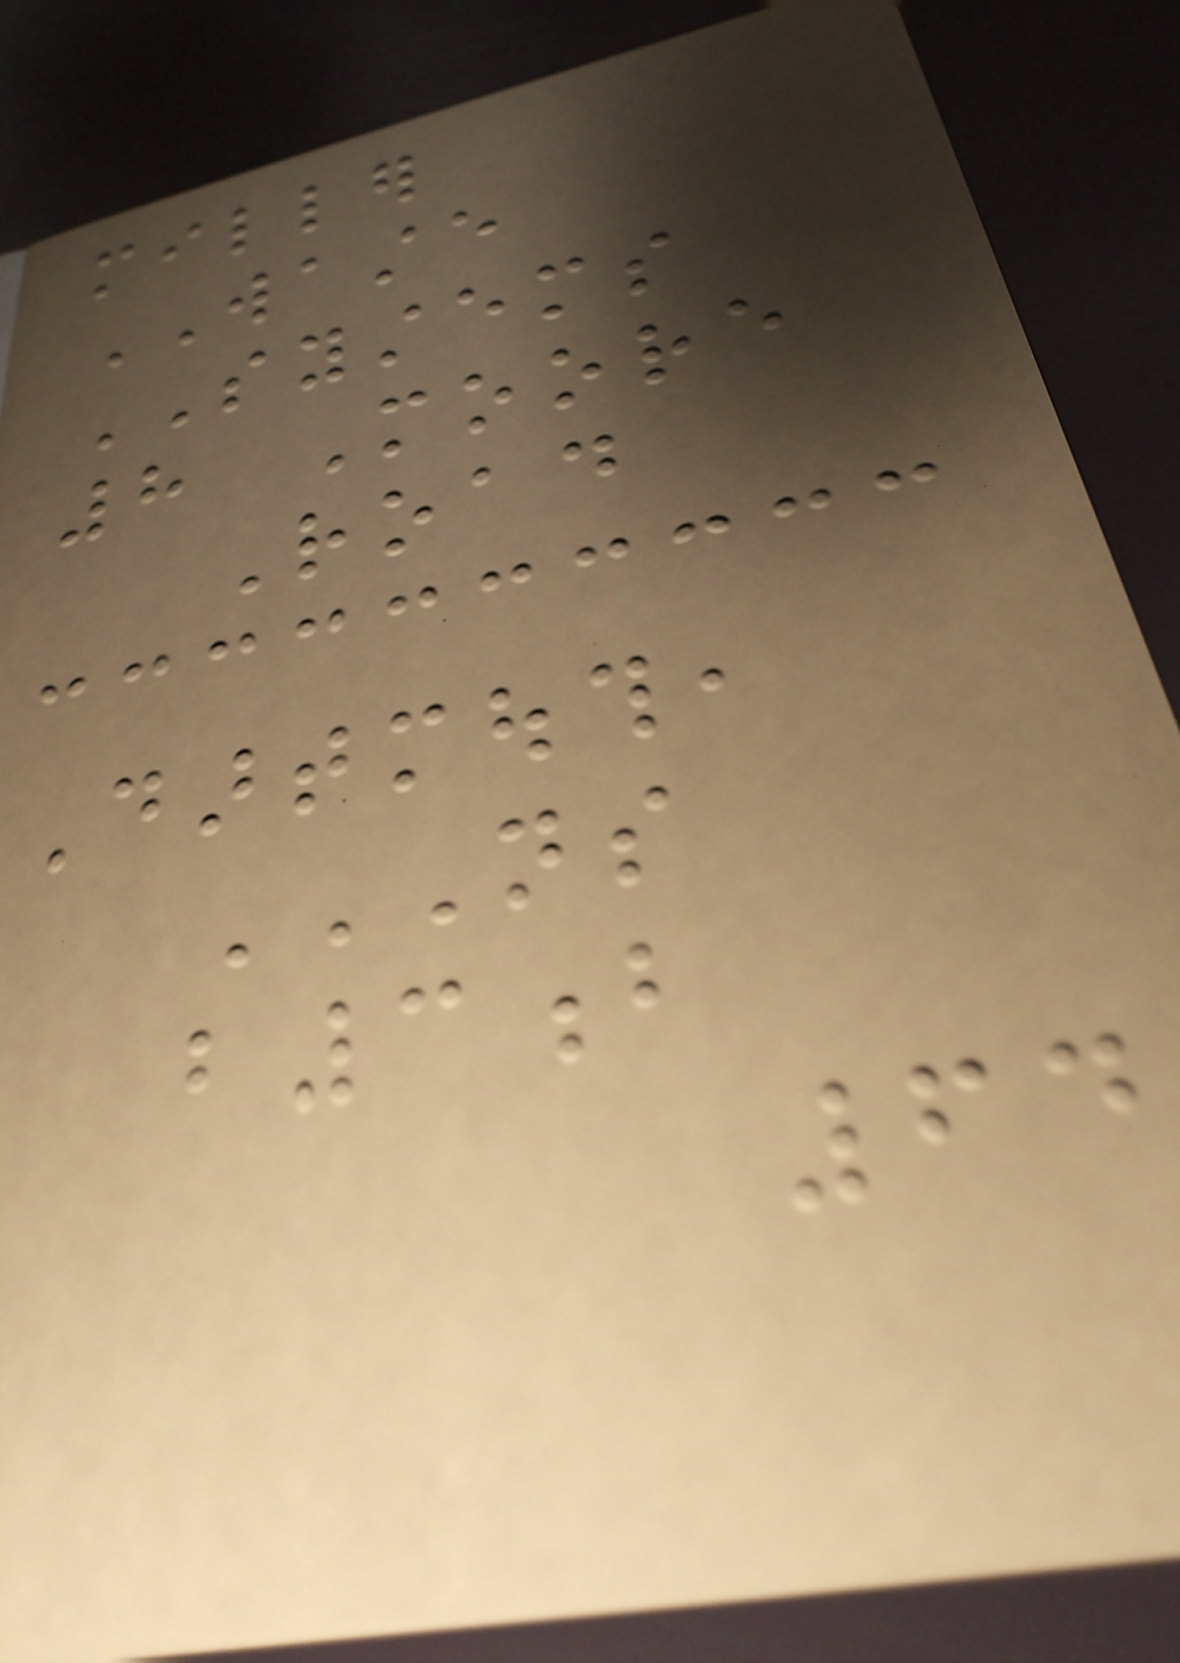miller
WASTE
SYSTEMS
8 Moore
Road
Dartmouth,
NS
B3B
64
